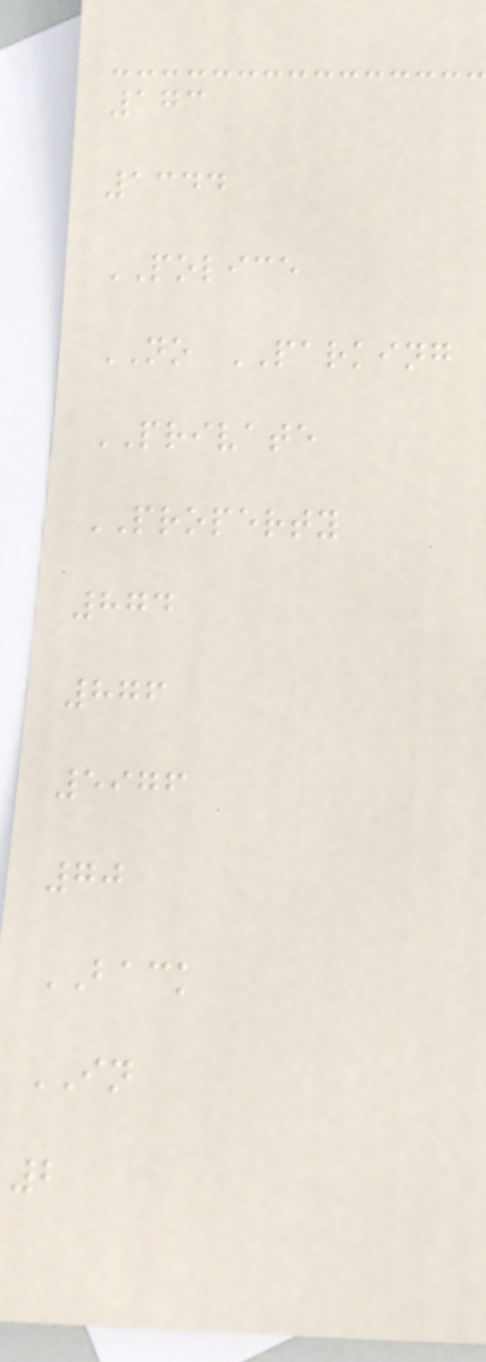173
1344
POLICE
NO PARKING
PRIVATE
PROPERTY
874
876
5976
70
BACK
IN
2
